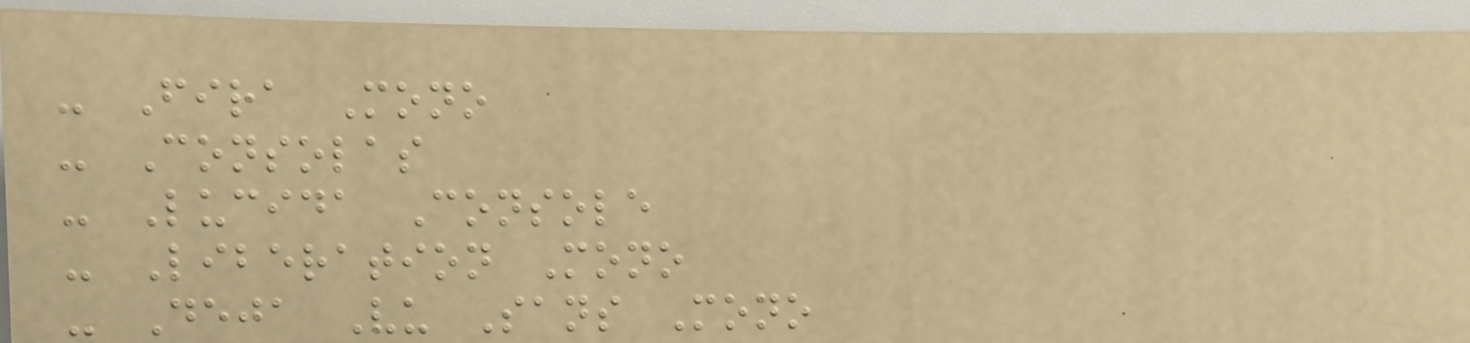- Fira Mono
- Consolas
- Lucida Console
- Liberation Mono
- Deja Vu Sans Mono
